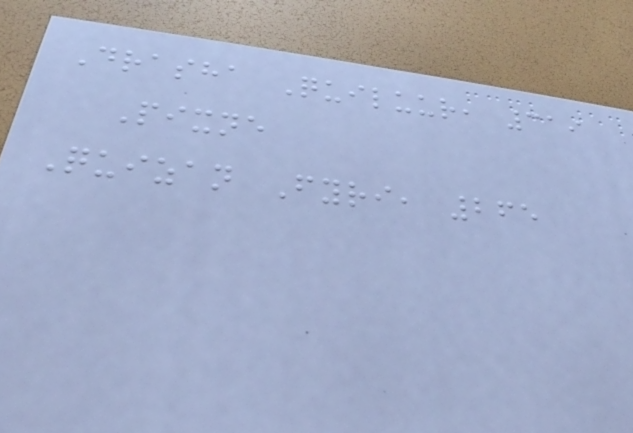Drasha Quiluur, 319
Pixne
Quizan Fyri, 265
